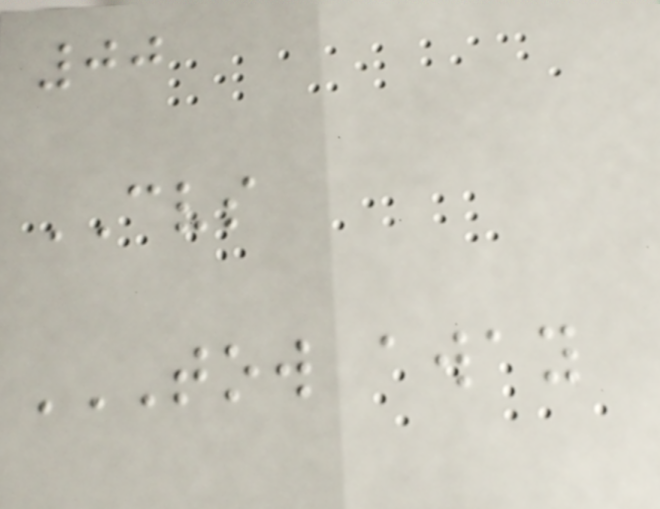00
CVS
TOW AWAY
